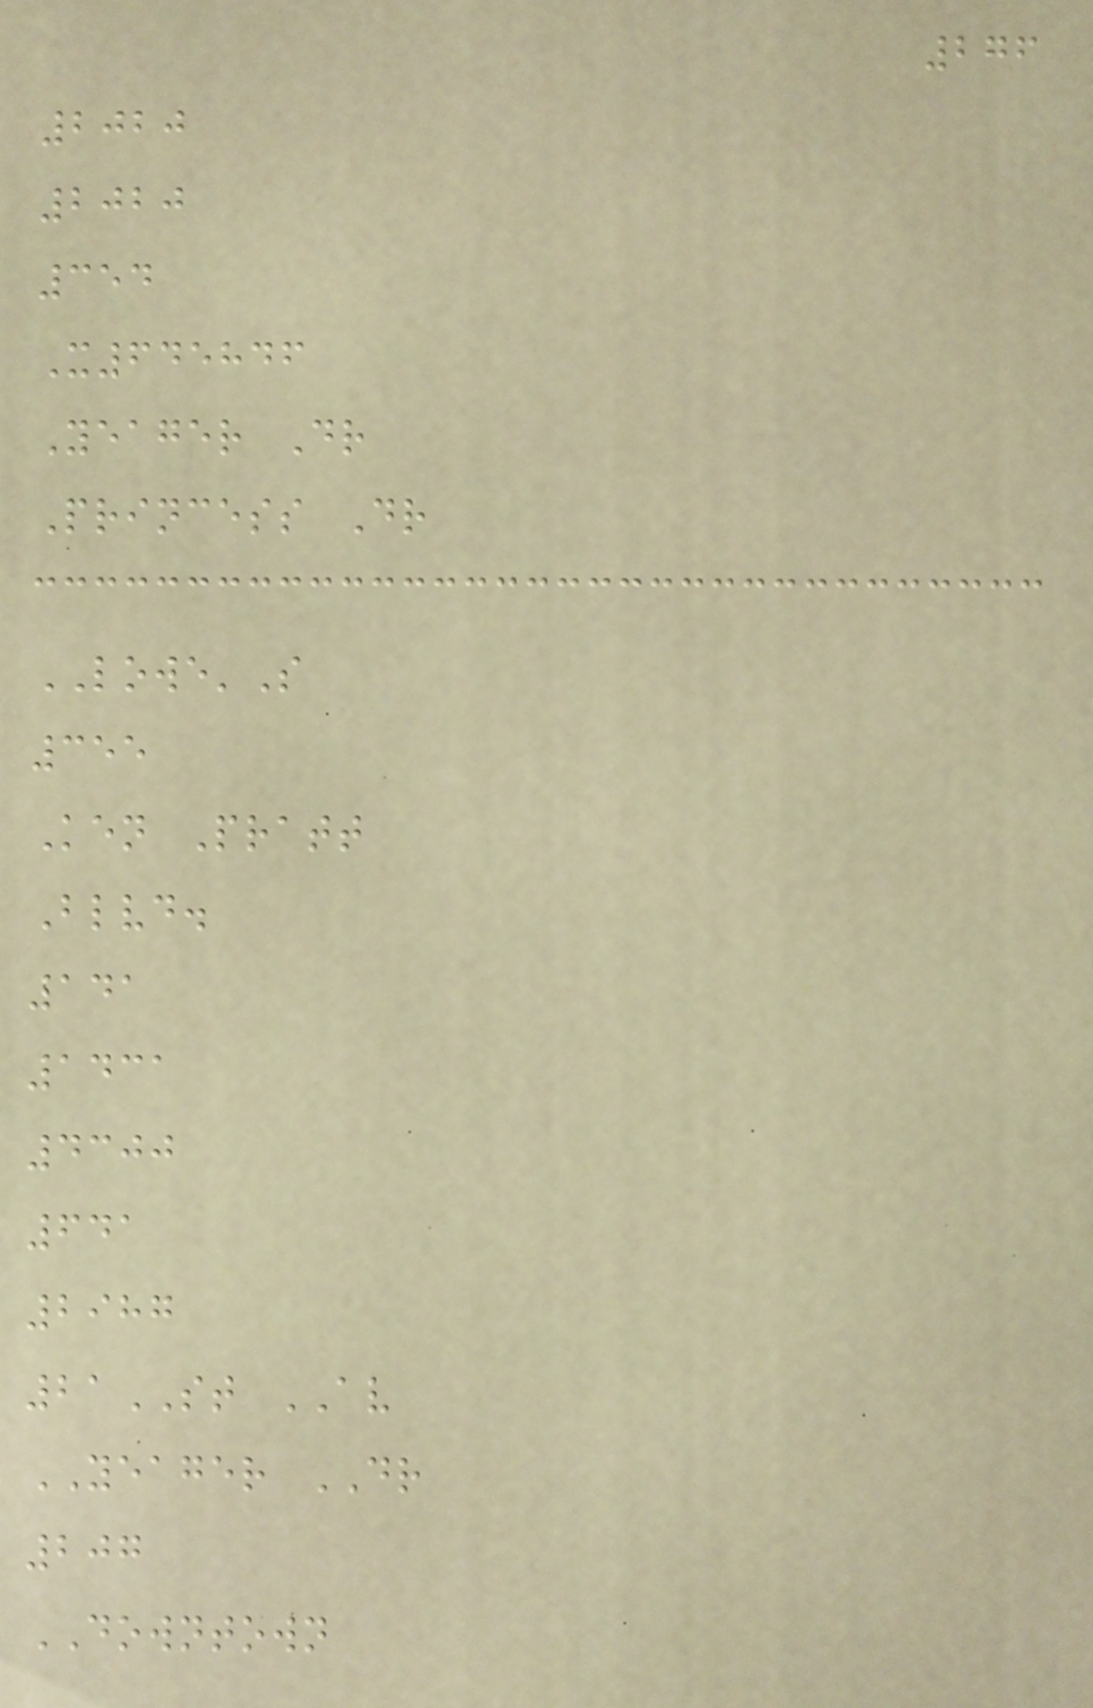276
2020
2020
354
X645846
Yeager Dr
Princess Dr
LOWE'S
355
Ken Pratt
Blvd.
141
1431
4300
641
2987
21ST AV
YEAGER DR
207
DOWNTOWN
